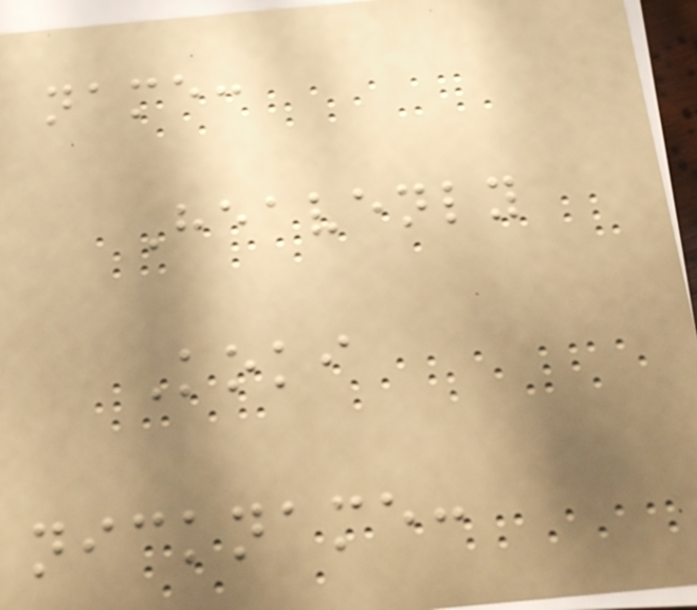name:
Heavenly
Koki
nickname:
